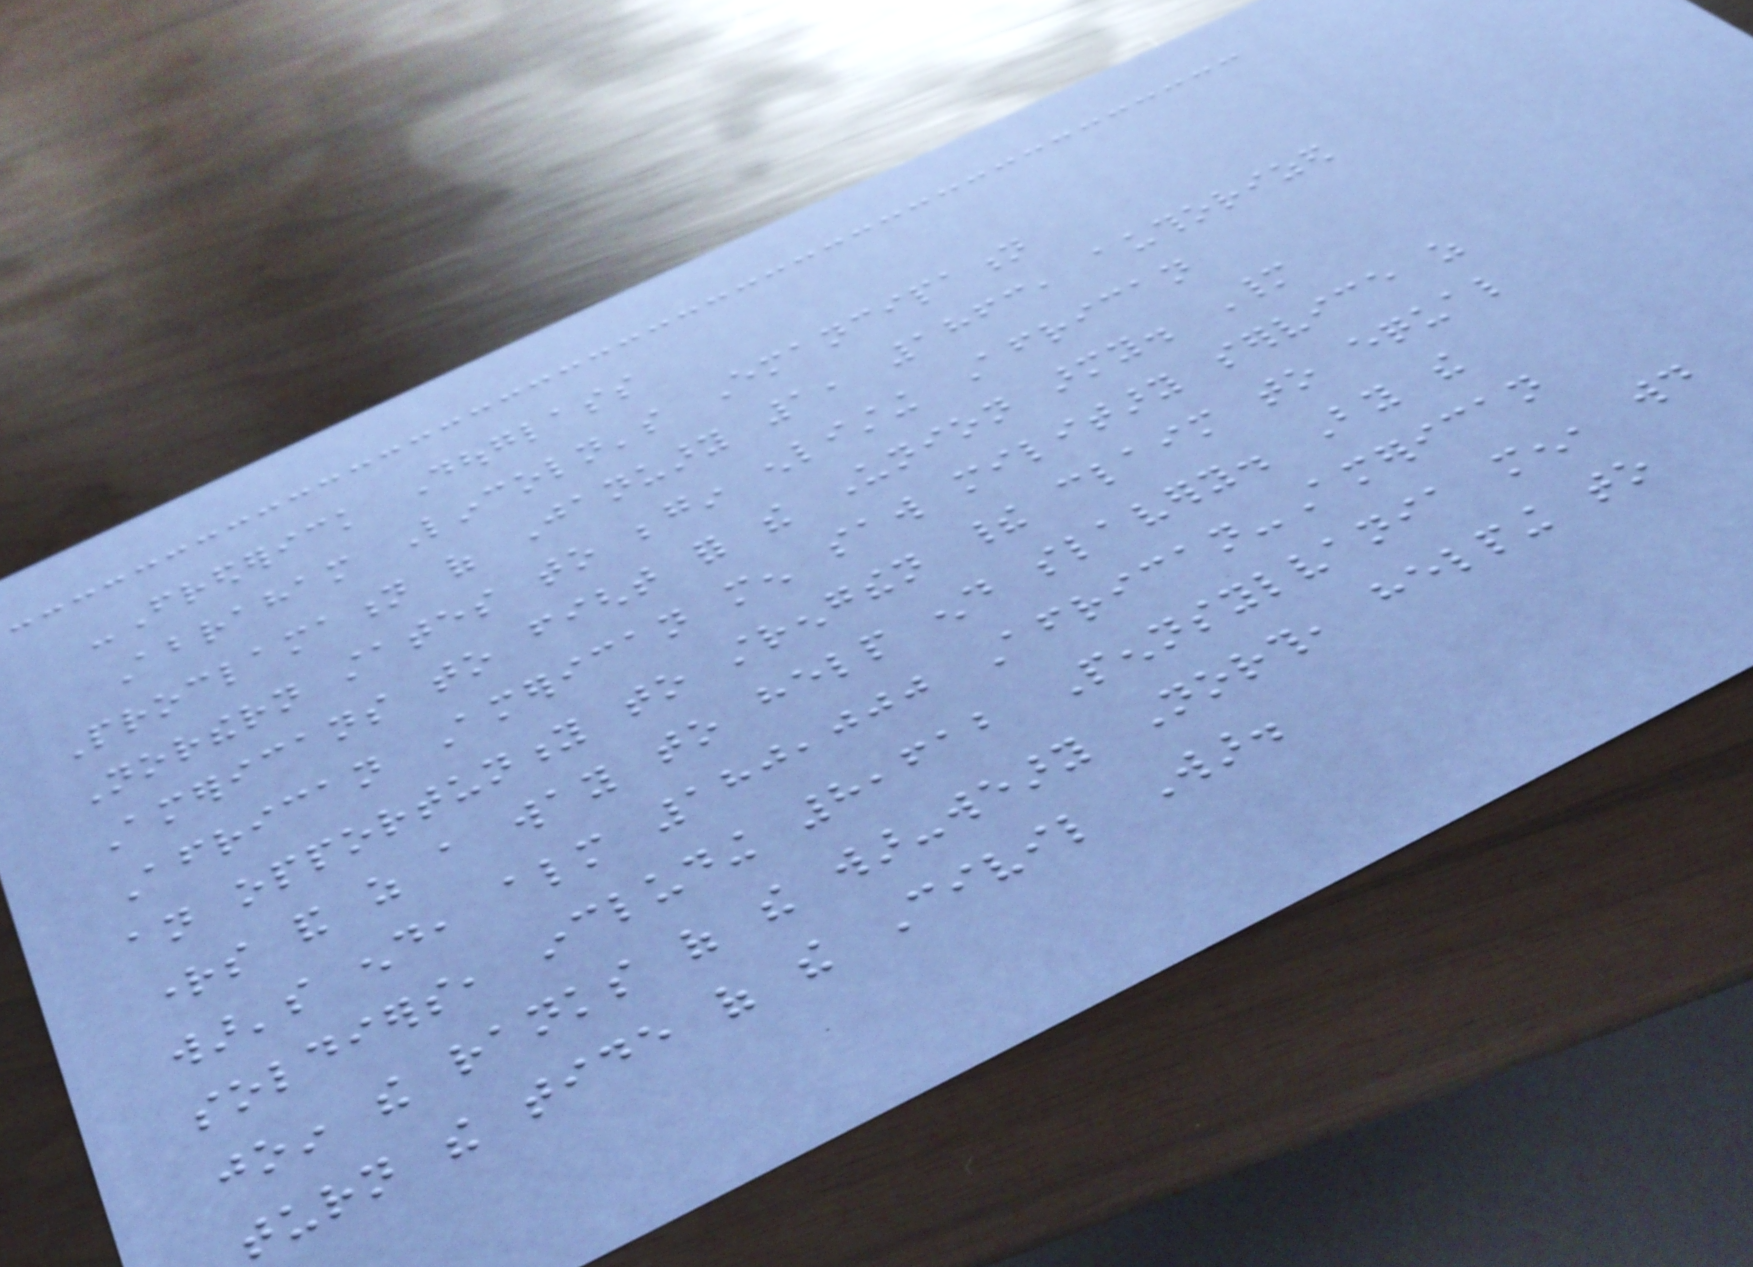-Frederick Douglass
Abraham Lincoln's Emancipation
Proclamation of January 1, 1863, authorized
Northern states to begin enlisting African
Americans to fight for the Union army. Many
African American men saw military service as
an opportunity to strengthen their claim to equal
rights and as a way to help end slavery. By the
war's end, almost 180,000 African-American
soldiers, including 8,612 Pennsylvania men, would
join the ranks of the war-weary North, helping to
turn the tide of the Civil War.
